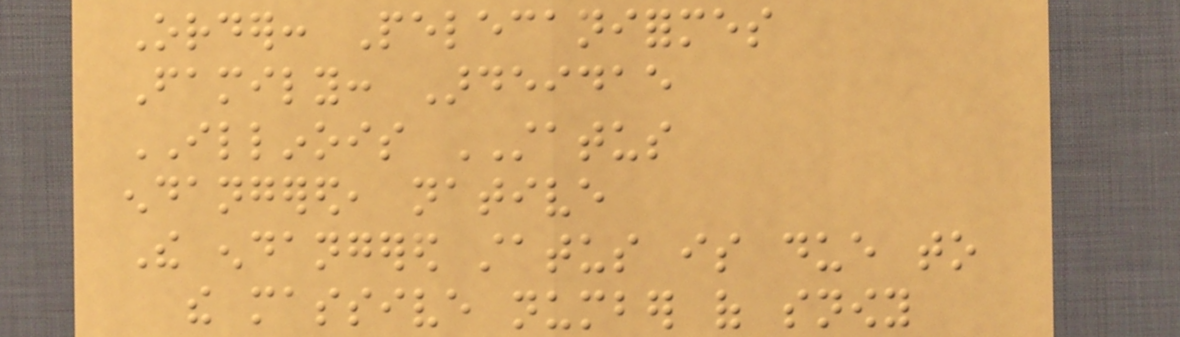Order: Pelecaniformes
Family: Ardeidae
ILLINOIS STATUS
endangered, native
The endangered status is due to
the massive number of snowy
